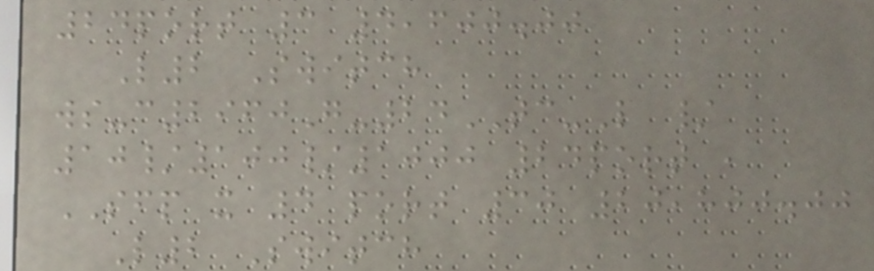24port 3 4,600.00
L2 Switch
ws-c2960G-24TC-L /
10/100/1000 24port ,
SFP x 4 port 30 20,800.00
L2 Switch
